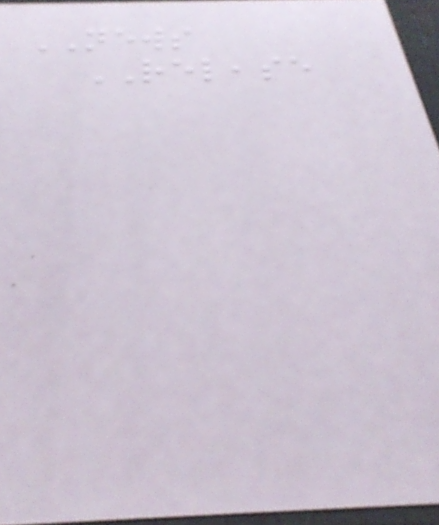NEWS
RELEASE
